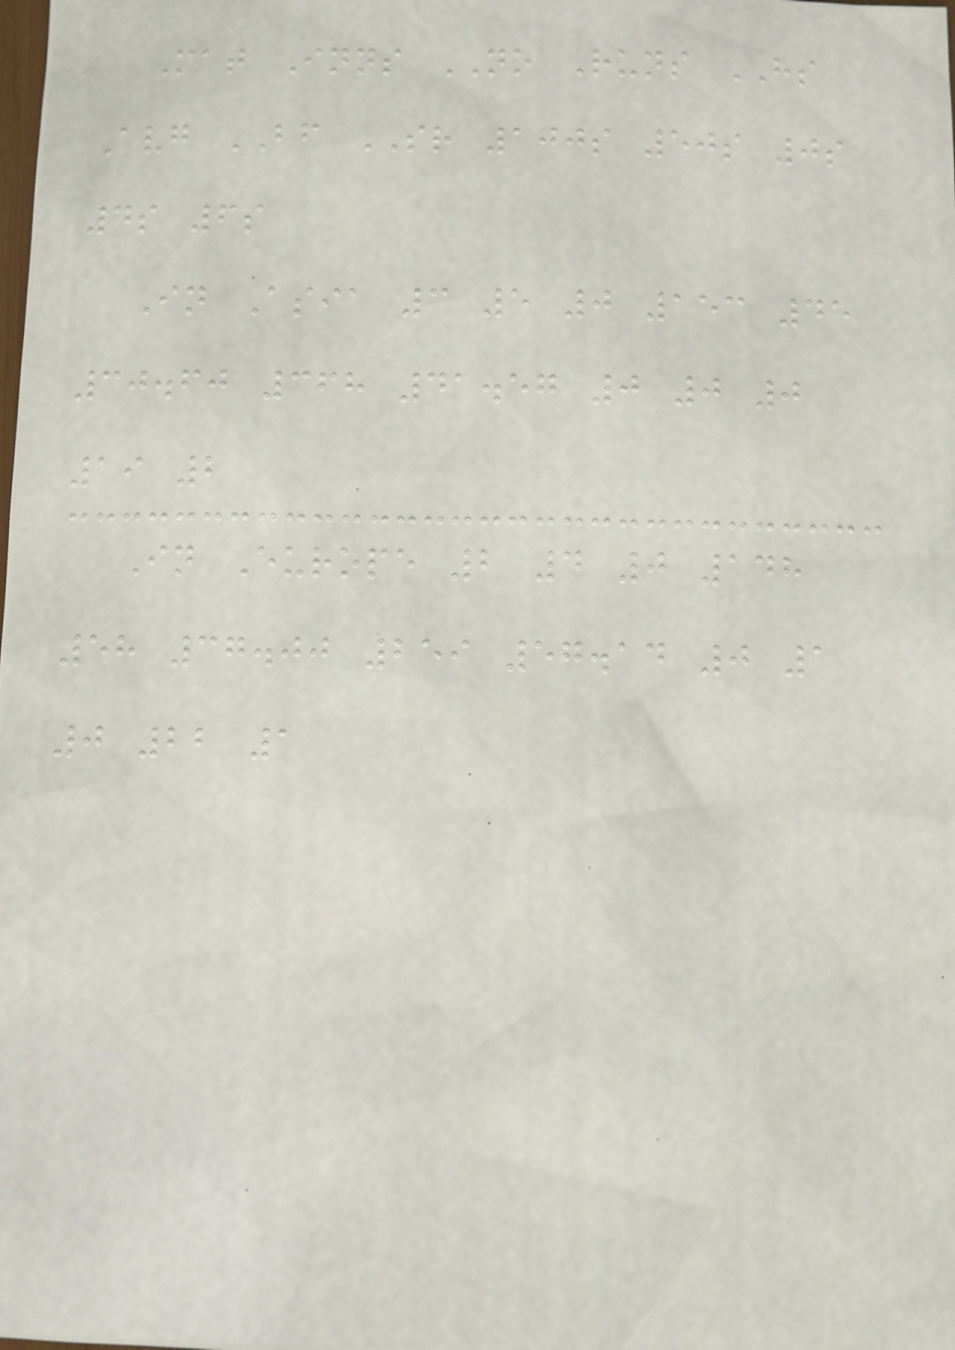Mat Inns NO Runs HS
Avg BF SR 100s 50s 0s
4s 6s
In Asia 3 5 0 153 45
30.60 368 41.57 0 0 0
19 2
In Europe 2 4 0 148
58 37.00 259 57.14 0 1
0 22 1
